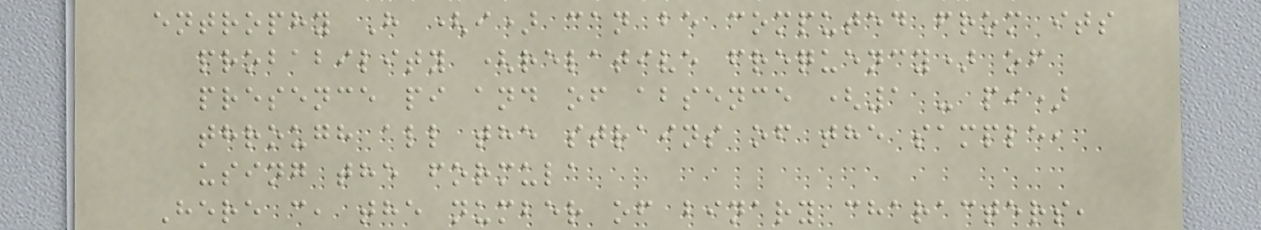entrophy H (i) can be computed from its
probability (relative frequency) of
presence pi and of absence (1 - pi)
through all the strains of the sample,
using the formula
Here c, the number of binary characters,
